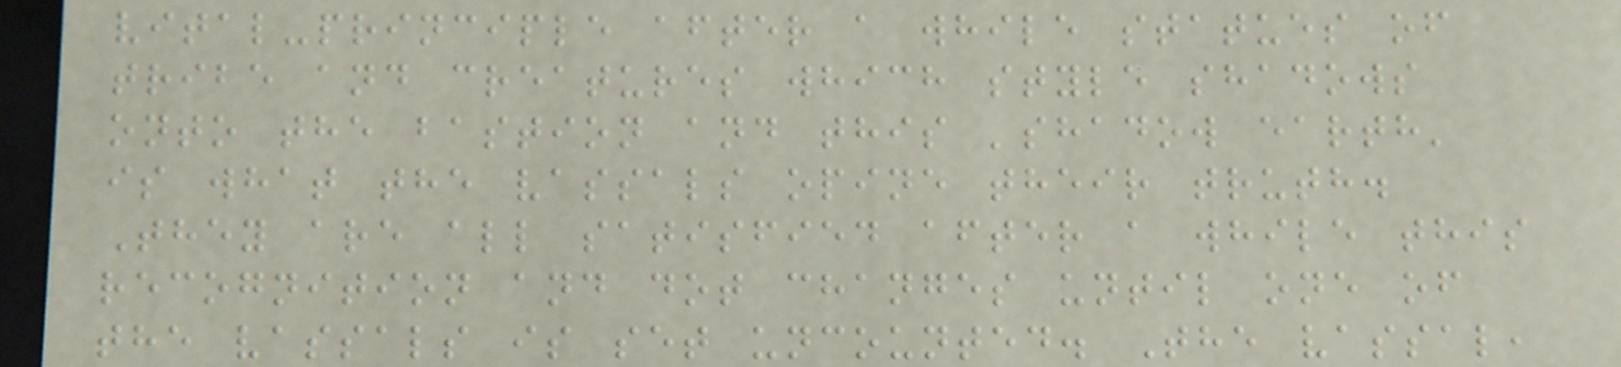vital-principle after a while statues of
tribe and creatures which style shadows
onto the bastion and this 'shadow earth'
is what the vassals opine their truth.
They are all satisfied after a while this
recognition and dot changes until one of
the vassals is set uncounted. The vassal,
